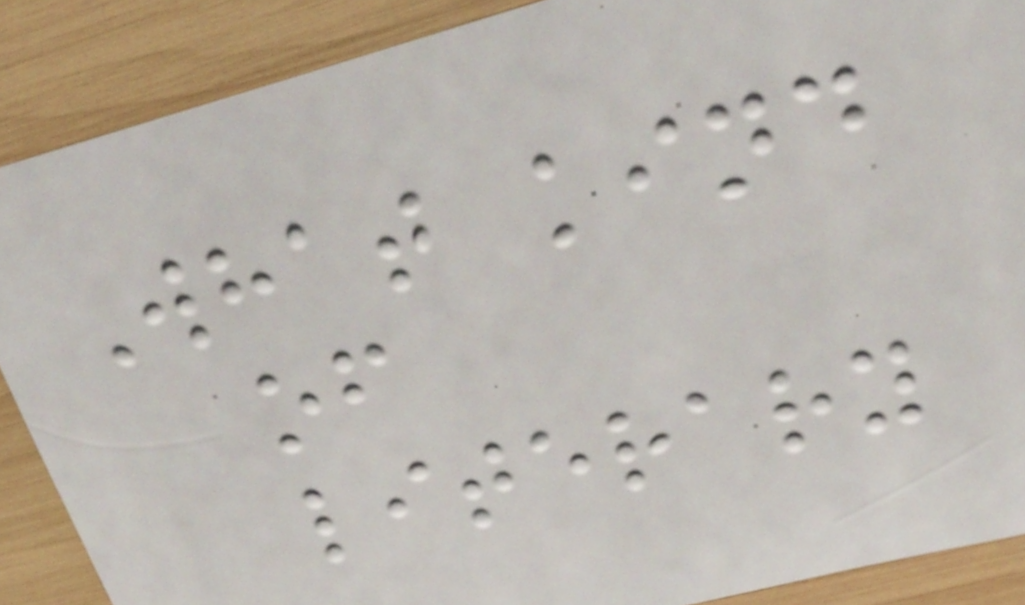What kind
of
literary
